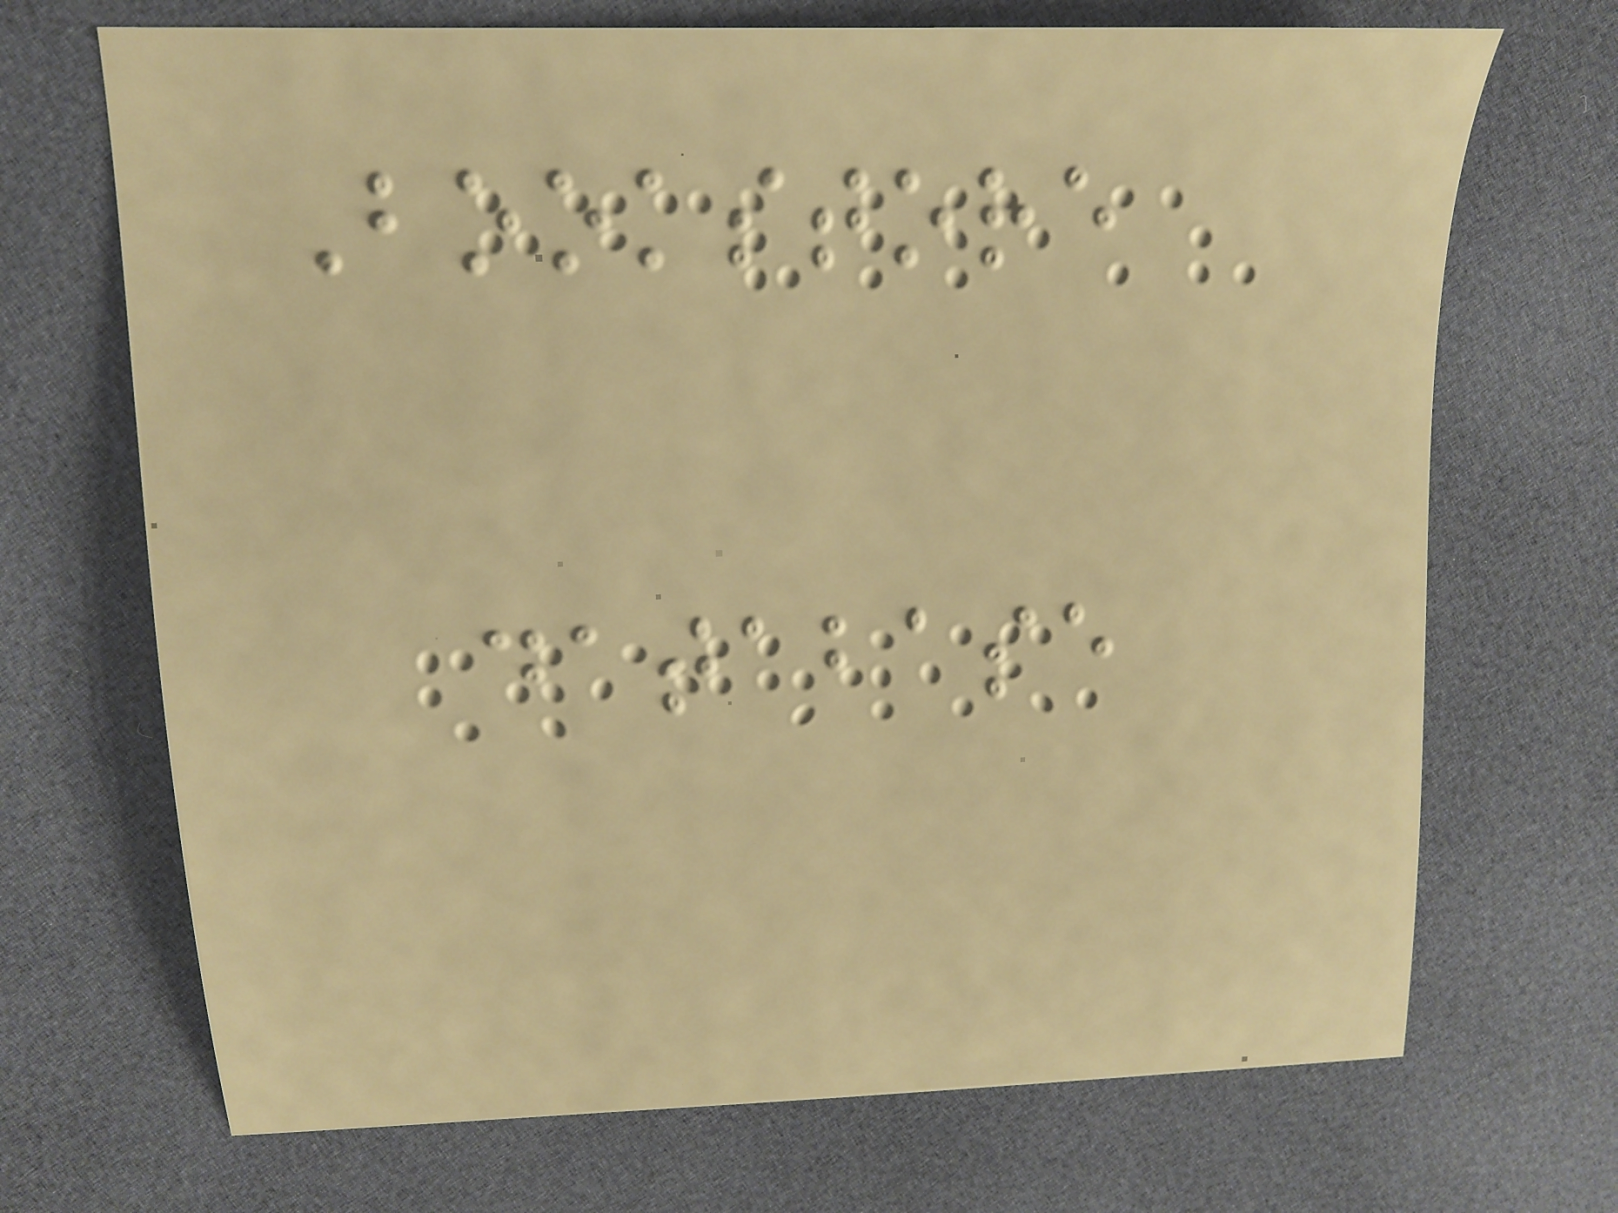Bookstore
database
